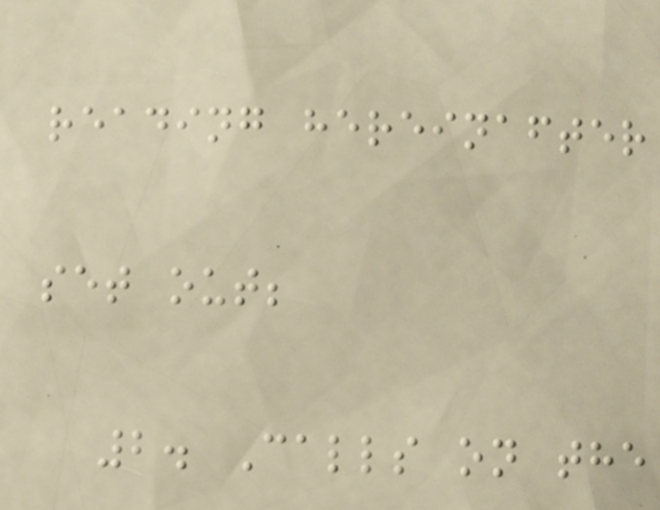reading hereinafter
set out;
2. Calls on the
